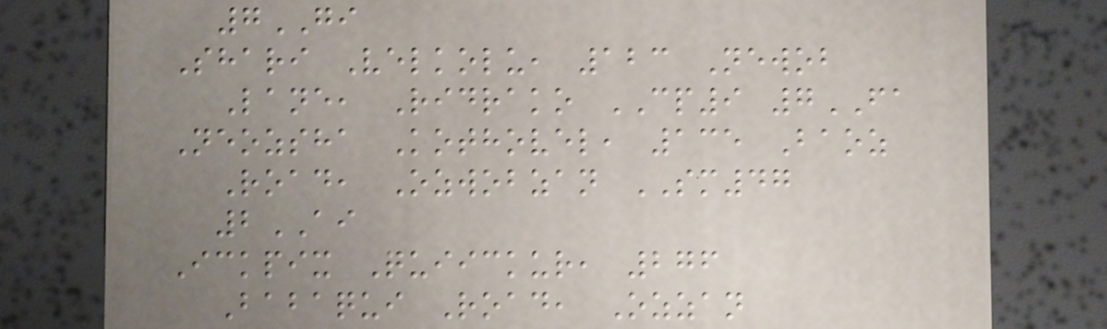7GI
Shari Velkolu, 123 Newob
Lane, Ridrako CP9 7FA
Neozsha Kothovel, 135 Baoz
Road, Ozwobzan SM47
2AI
Ickpix Quiickur, 276
Babaqui Road, Ozzan
